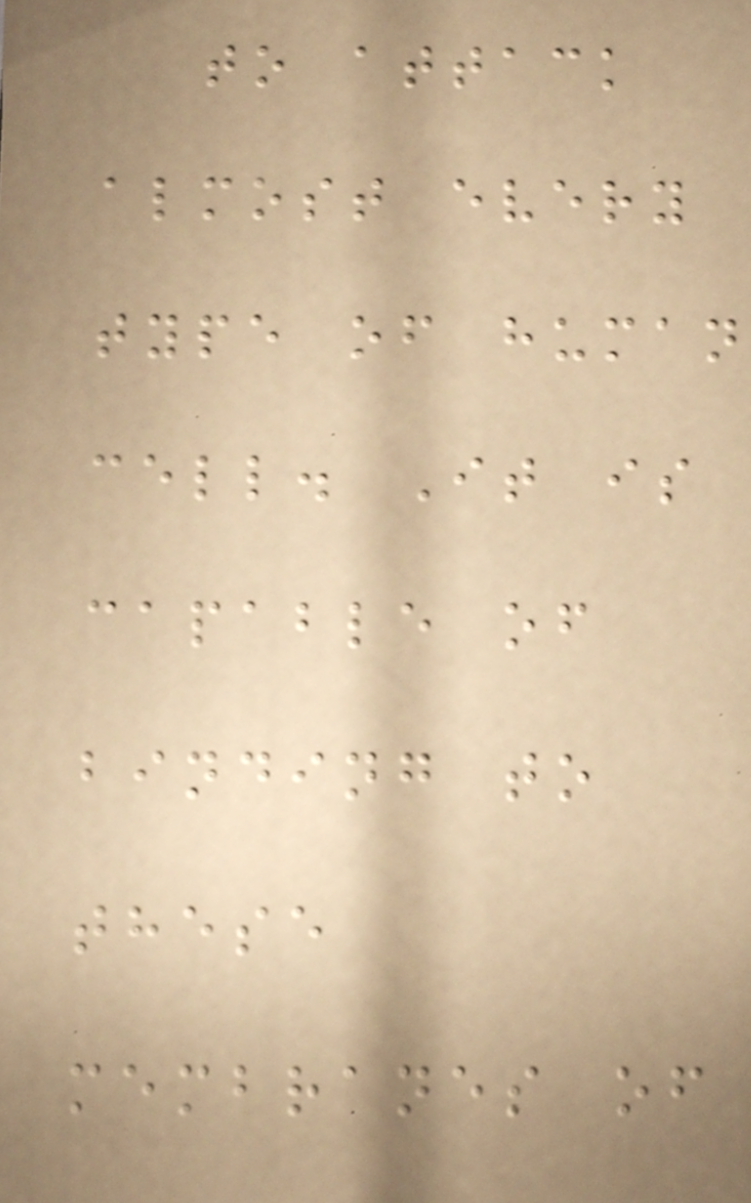to attack
almost every
type of human
cell. It is
capable of
binding to
these
membranes of
